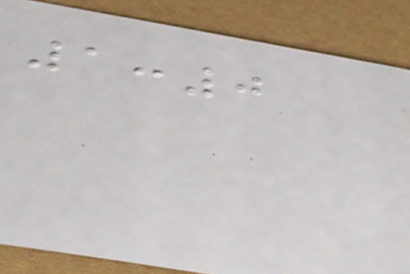1:0
